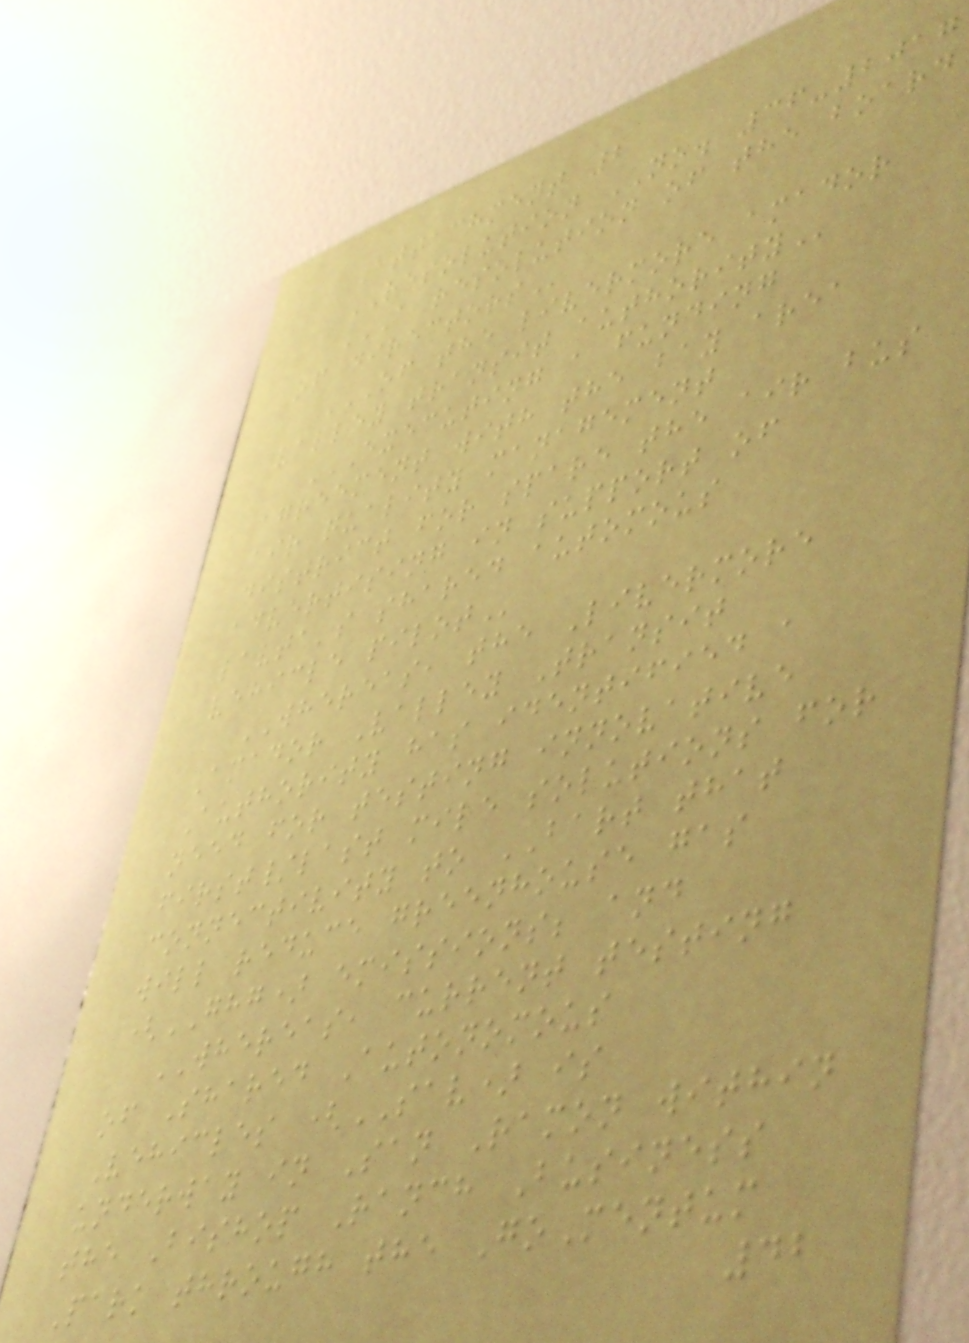Attachment 2
RESOLUTION NO. 36-2017
A RESOLUTION OF THE BOARD
OF DIRECTORS
OF THE LIVERMORE AMADOR
VALLEY TRANSIT AUTHORITY
EXECUTING A FUNDING
AGREEMENT WITH THE BAY AREA
AIR QUALITY MANAGEMENT
DISTRICT FOR SPARE THE AIR BUS
ADVERTISING IN SUPPORT OF
LAVTA'S SHARED AUTOMOUS
VEHICLE PILOT
WHEREAS, the Livermore
Amador Valley Transit
Authority has identified a
need for testing innovative
first/last mile solutions for
connectivity to BART that
will reduce greenhouse gas
(GHG) emissions; and
WHEREAS, current testing
of Shared Autonomous
Vehicles (SAV) is
underway in San Ramon within
the Bishop Ranch Business
Park through the GoMentum
42
